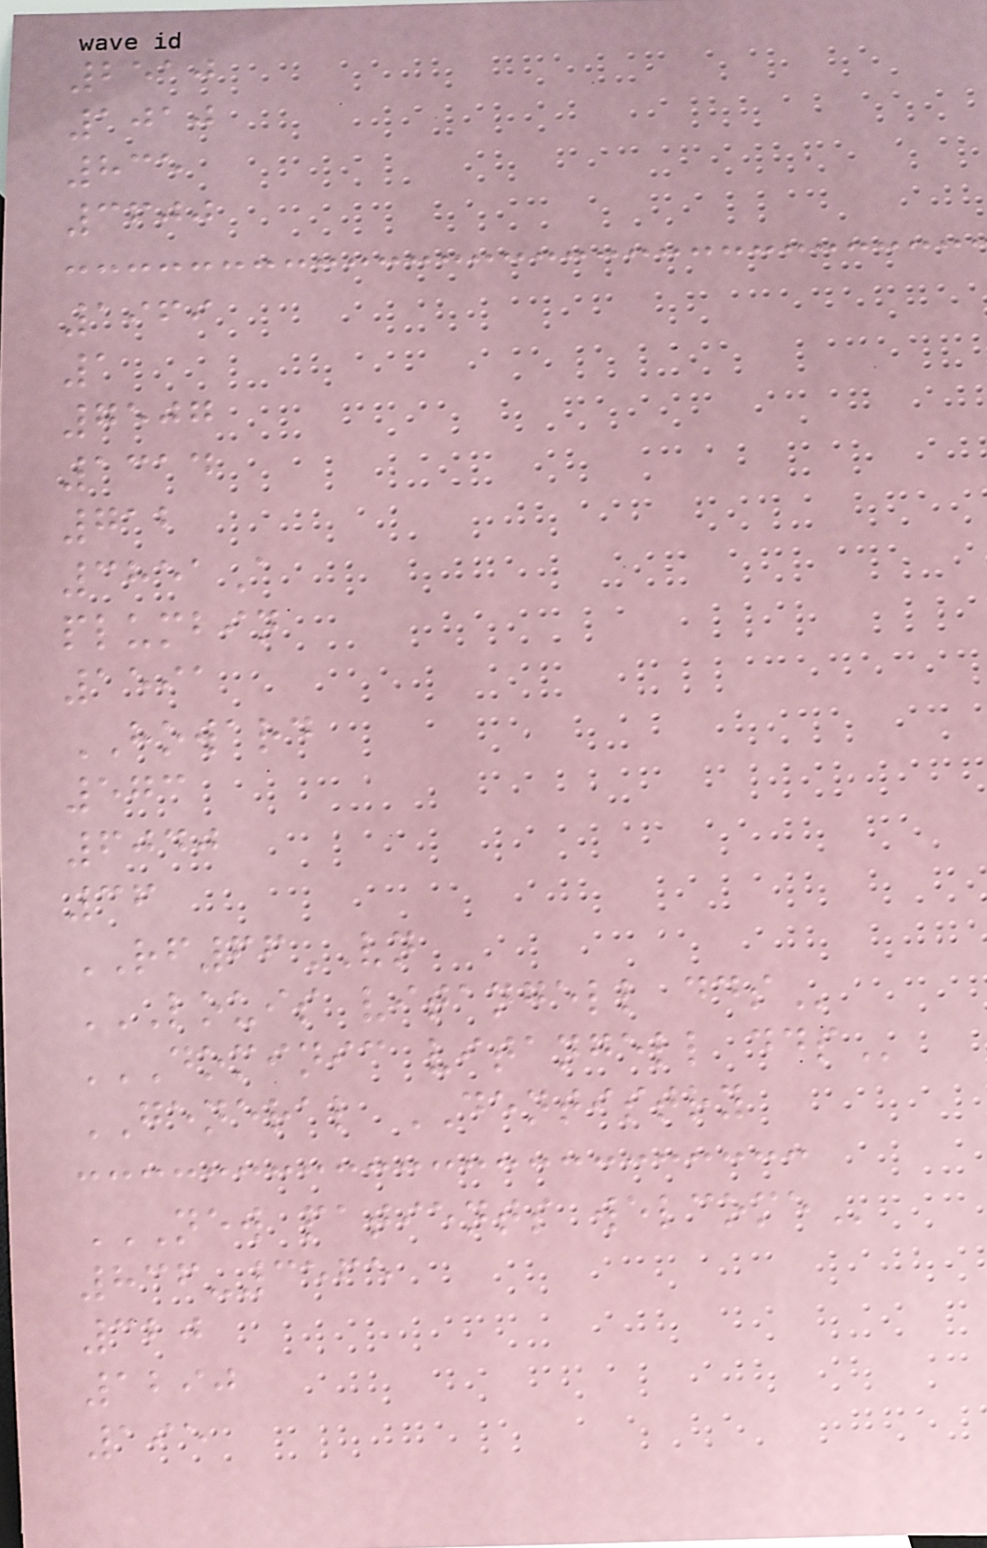2510
1010
835
3600
1969
1
7507
1314
712
3851A
plumbin
1591
HOWARD
573
6040
36
RF66VN
LOUIS VITANGELL DDS
DOMINIC VITANGELL DDS
GENERAL DENTISTRY
NEW PATIENTS WELCOME
836-3565
320
1290
195
